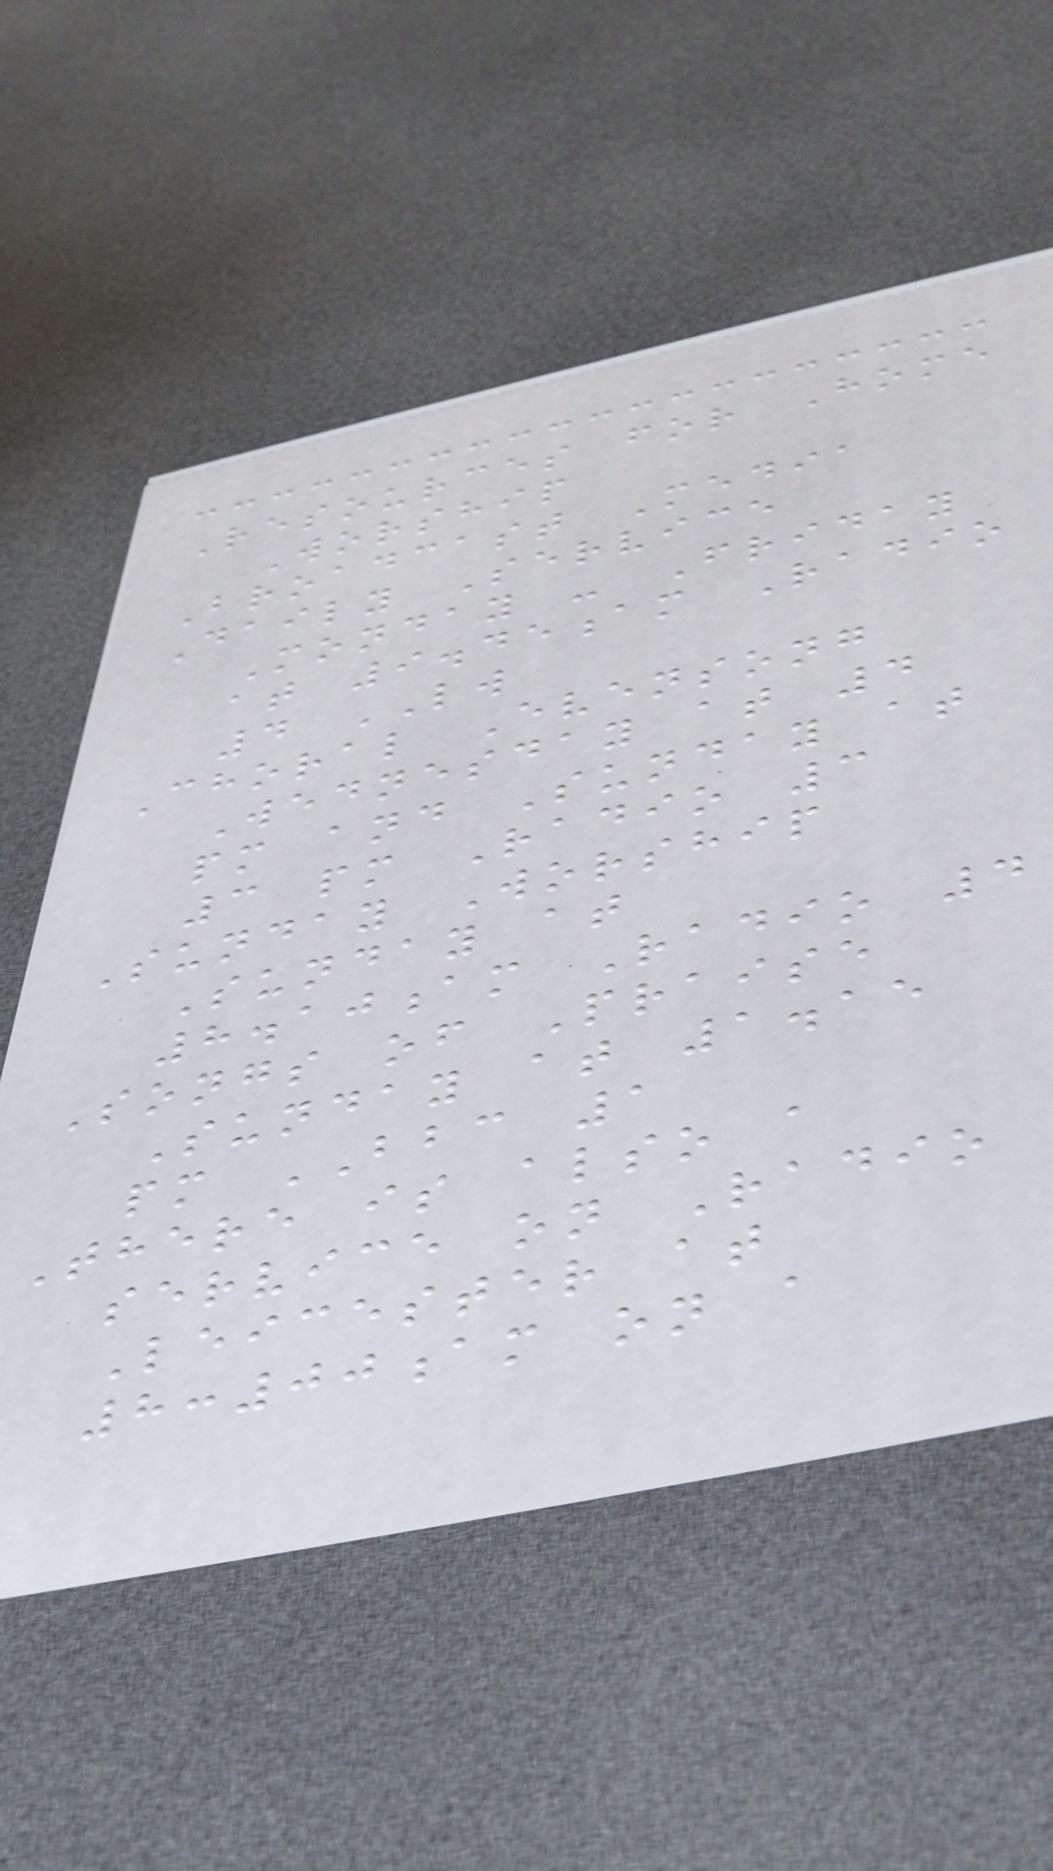Resources for Home
Worship
Broadcast Media
Daily Service
Monday - Friday
at 9.45am Radio
4 LW
Choral Evensong
Wednesday at 4
pm and Sunday at
3 pm Radio 3
Sunday Worship
Sunday at
8.10am Radio 4
Songs of Praise
Sunday at 1.15
pm BBC 1
There is also a
service on Radio
Leicester at
8:00am on a
